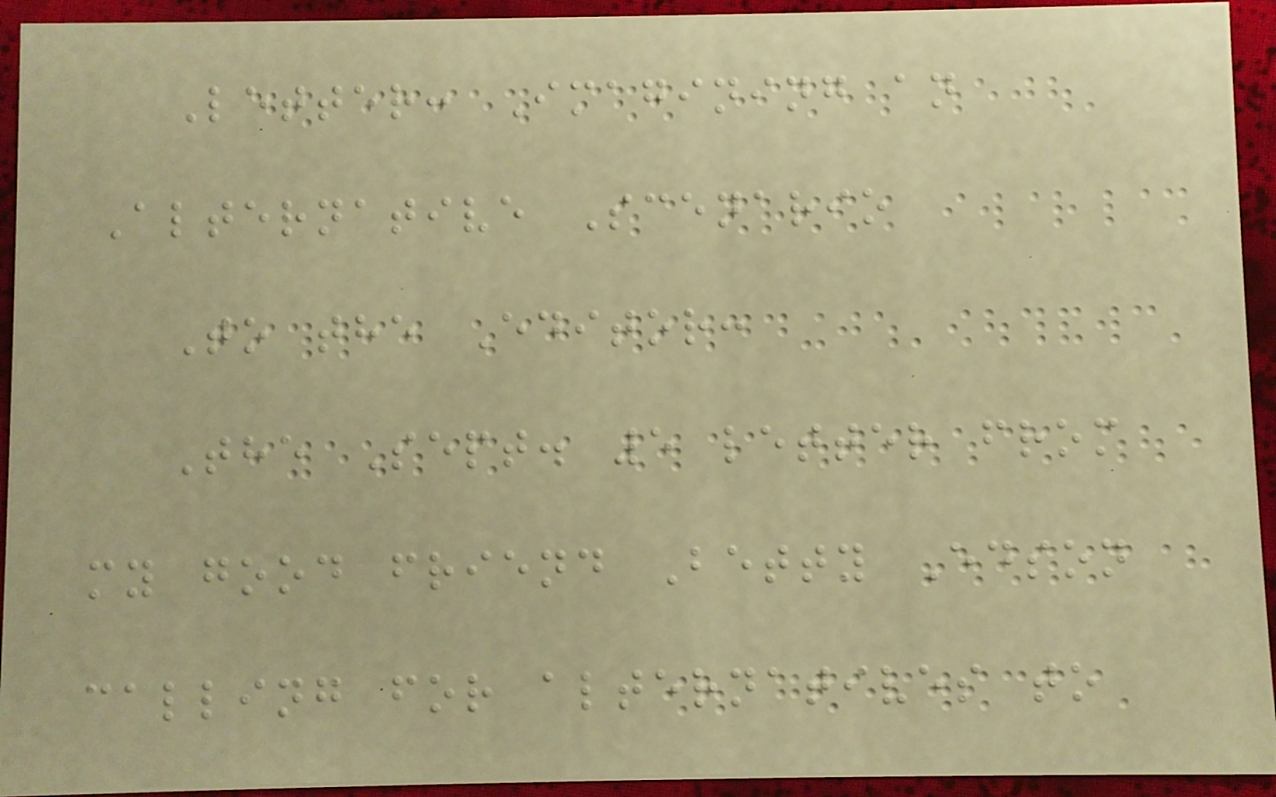Letter: Imagining an
Alternative Scenario
To the Editor:
The Sept. 5 letter from
my good friend Betty Edson
calling for alternatives to
